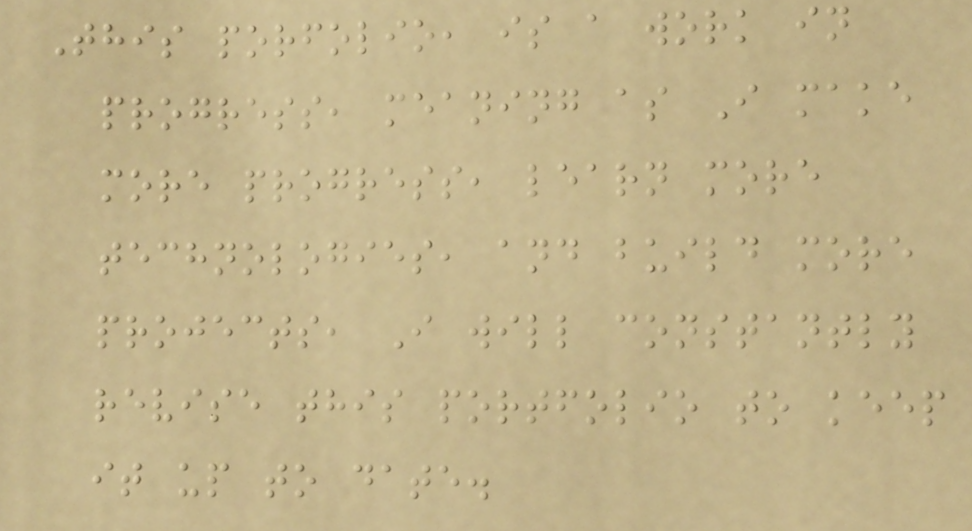This porfolio, is a work in
progress, meaning as I make
more progress, learn more
technologies, and build more
projects, I will constantly
revise this portfolio to keep
it up to date.
